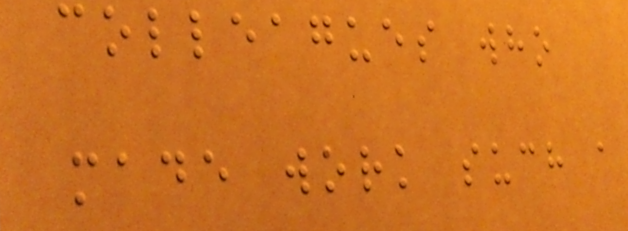colleagues who
made work such a
